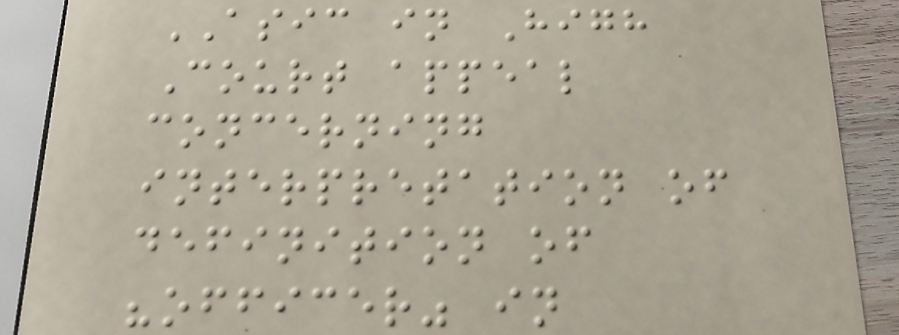ASIC in High
Court appeal
concerning
interpretation of
definition of
"officer" in
